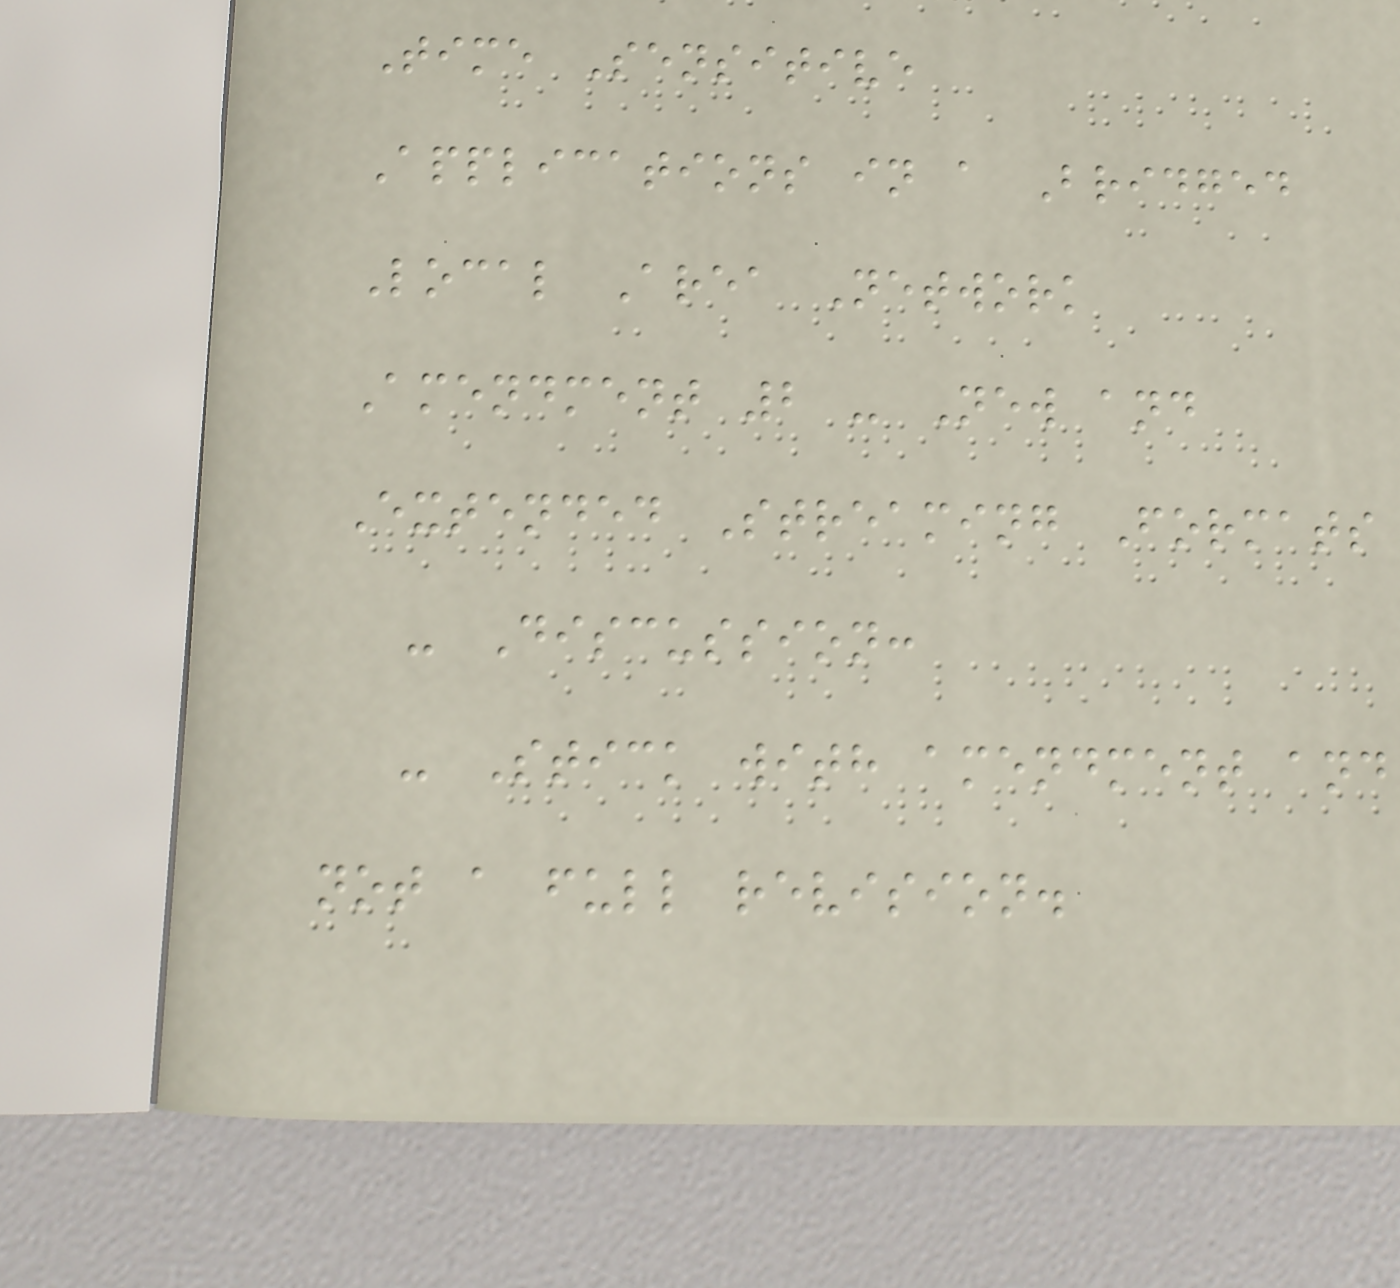Time Sensitive
Applications in a Bridged
Local Area Network
Amendment 2 - New and
Extended Streaming Formats
- Discussion:
- Stick with amendment and
not a full revision.
